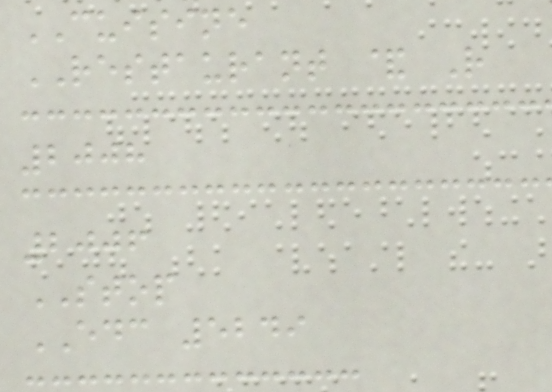CUISINE
RESTAURANT & R
2008
2006
STOP
EDC 5249
